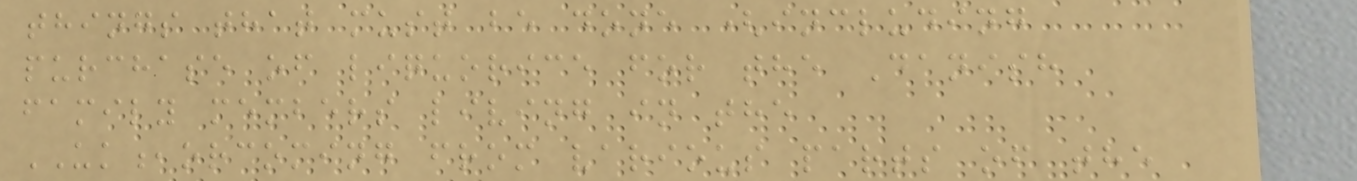things that must be done (including
purchase of liquorice for the Danish
family members living in the
UK,orcoming from various parts of the
